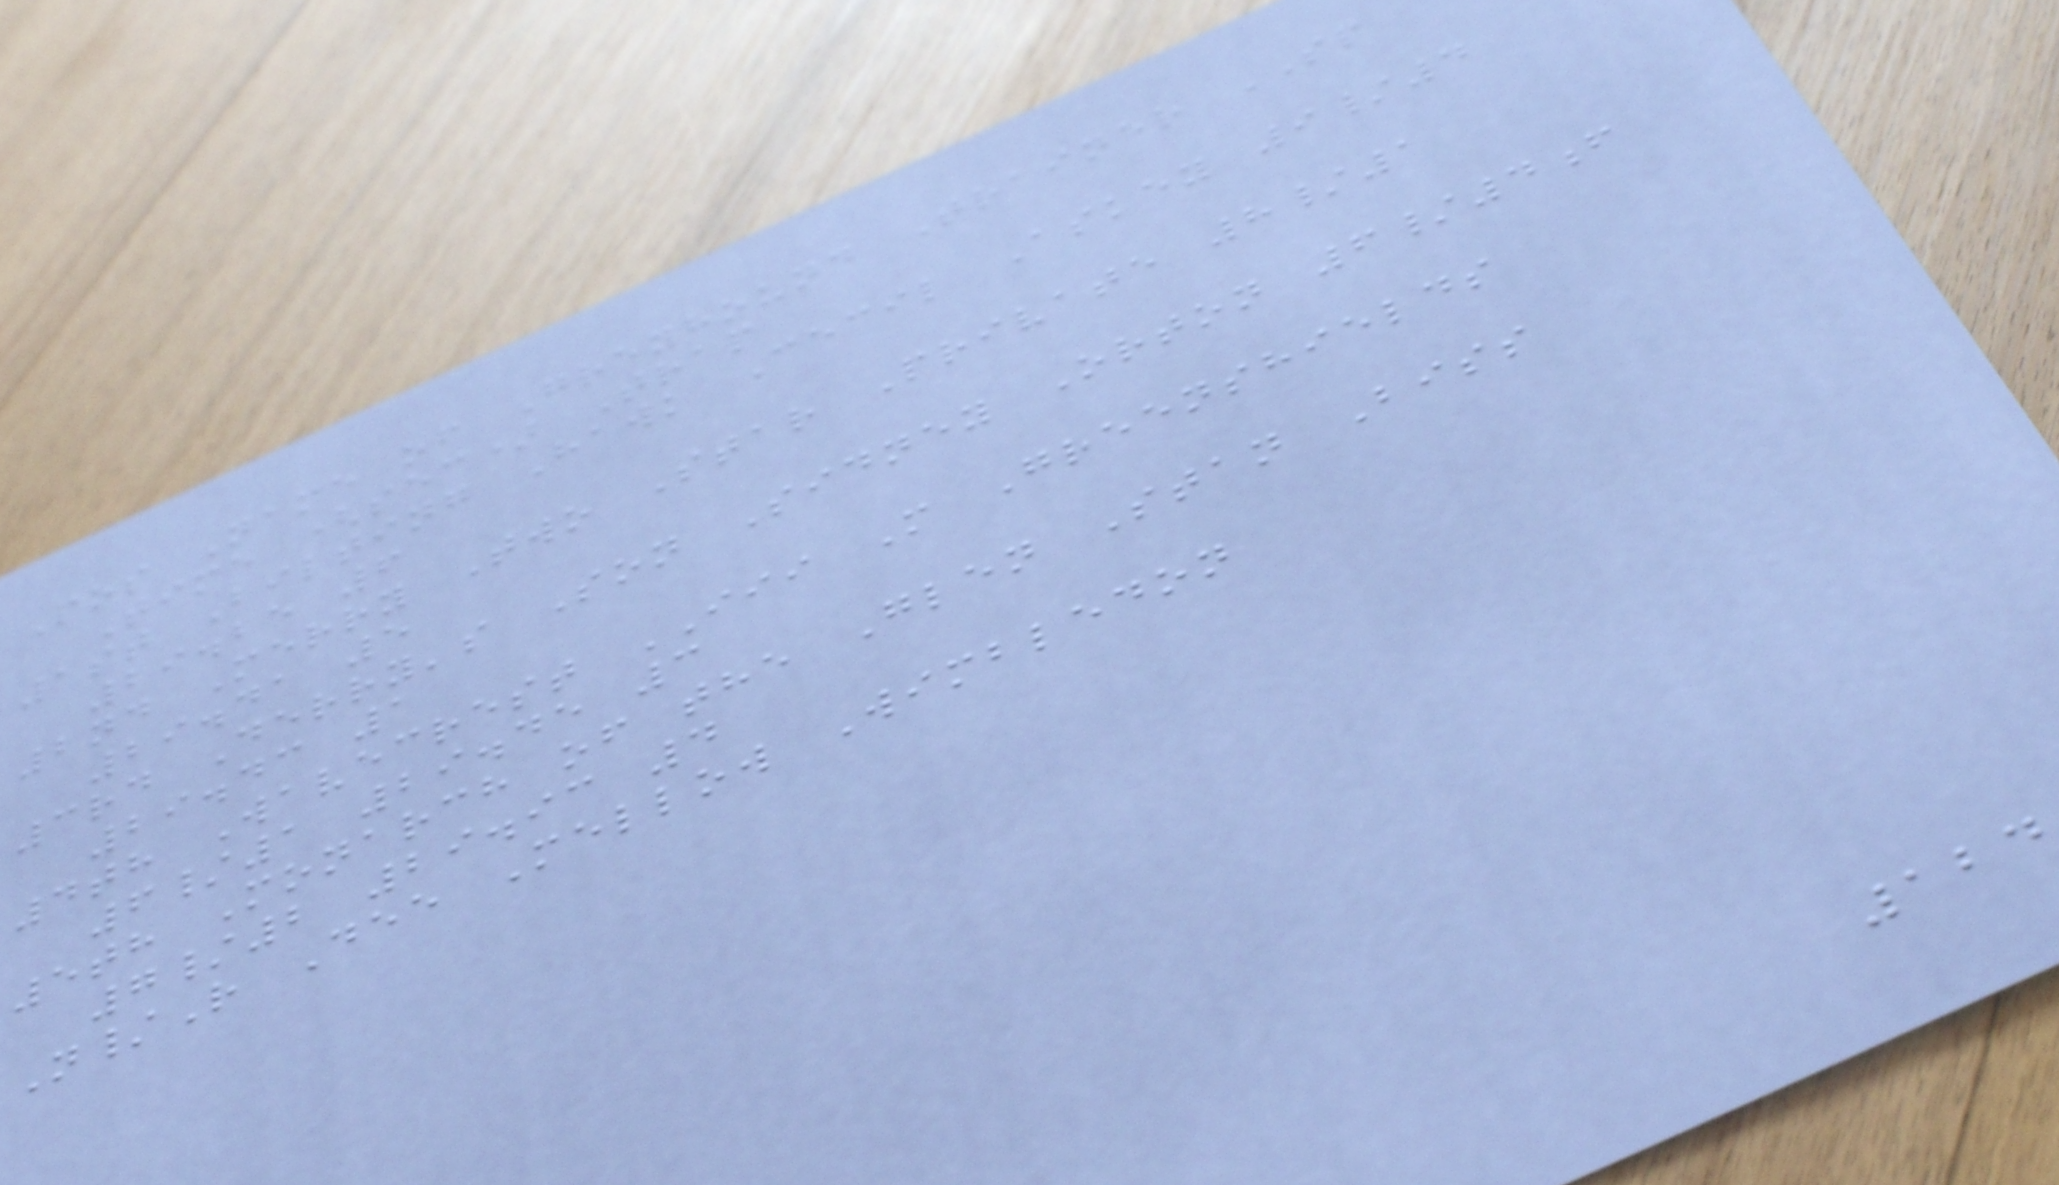Pos Name of Greyhound Trainer SP
Time (sec) Trap
1st Bilting Hawk Cecil Askey 9/4
29.25 6
2nd Merry Two Star Private 8/1
29.41 5
3rd Derry's Son Sidney Orton 6/4f
29.43 1
4th Wavecrest III M Greenshields
6/1 29.45 3
5th Monarch of the Glen Stan Biss
7/2 29.93 4
N/R Dee Mellow Wimbledon
124
